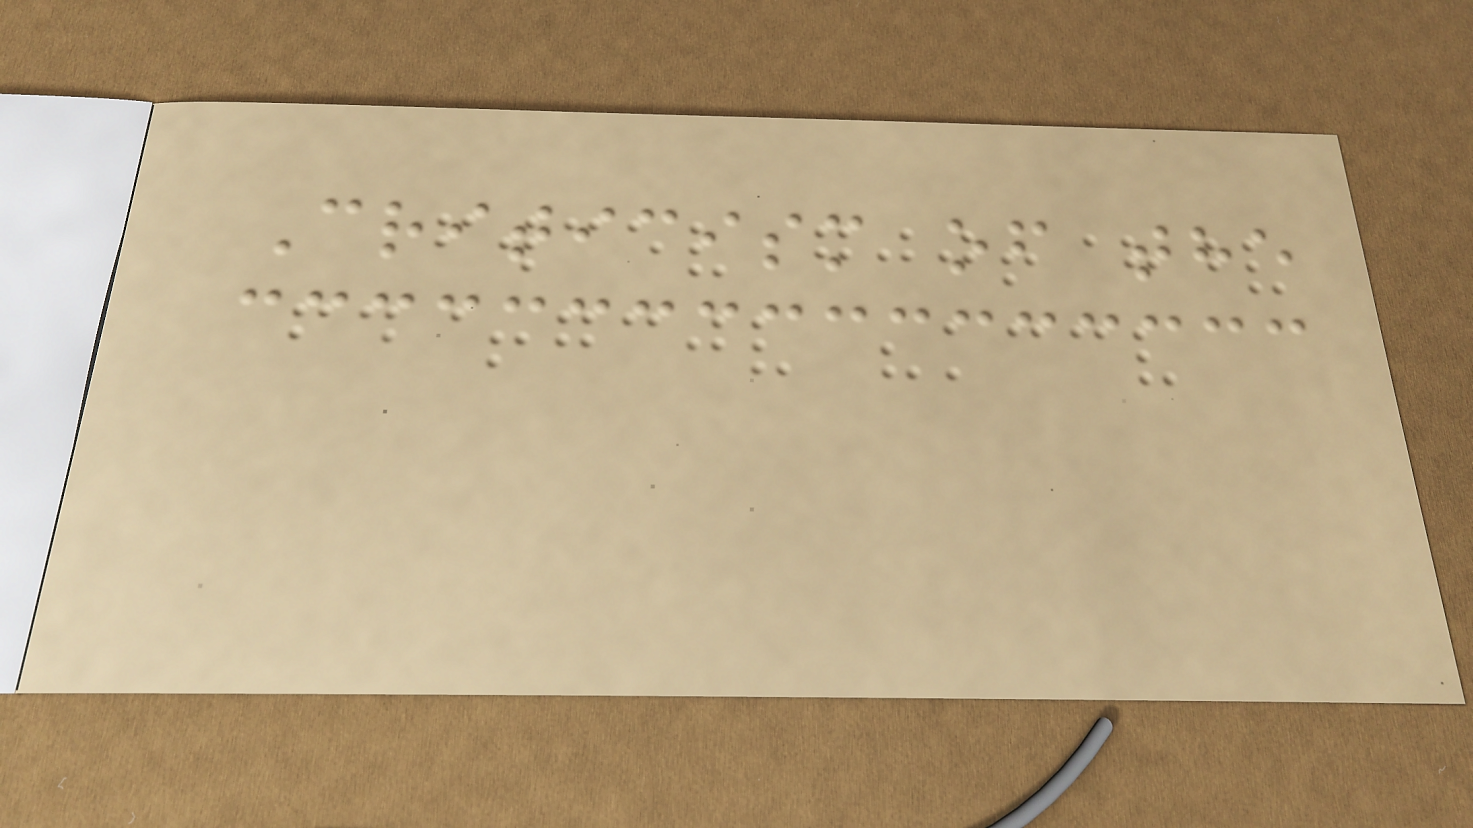Criticism of the
